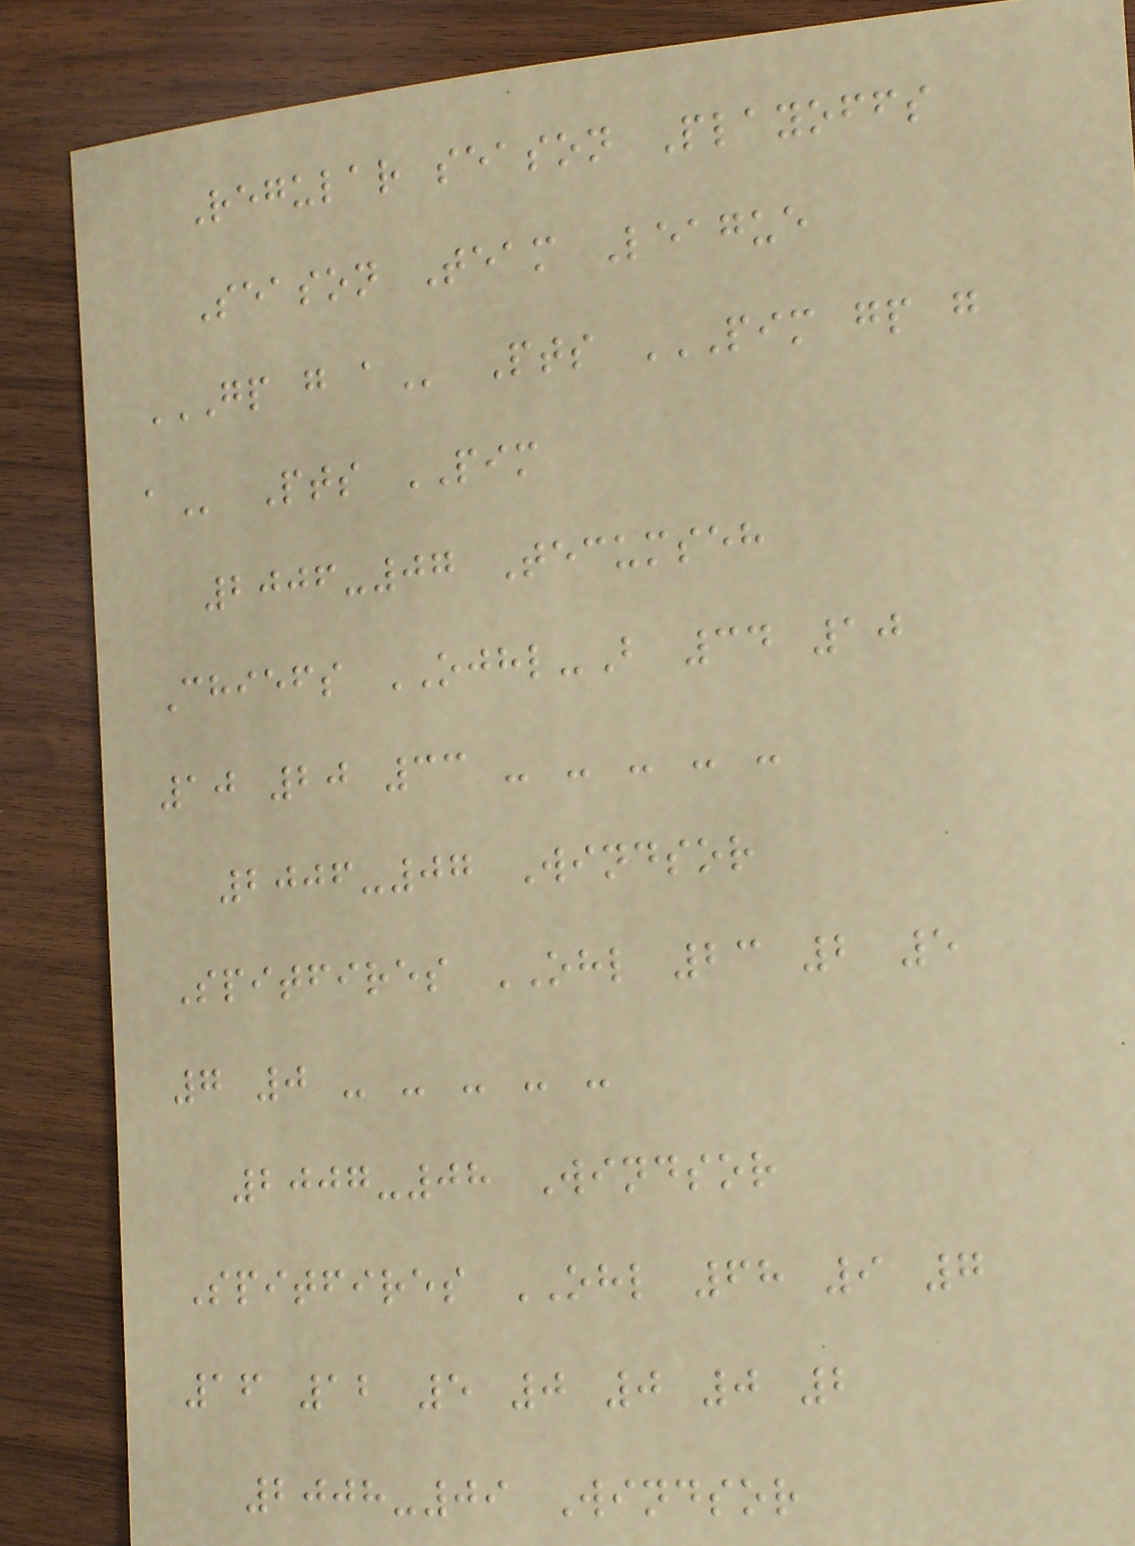Regular season Playoffs
Season Team League
GP G A Pts PIM GP G
A Pts PIM
2006-07 Tecumseh
Chiefs OJHL-B 34 10
10 20 33 - - - - -
2006-07 Windsor
Spitfires OHL 23 2 5
7 0 - - - - -
2007-08 Windsor
Spitfires OHL 68 9 7
16 12 5 0 0 0 2
2008-09 Windsor
